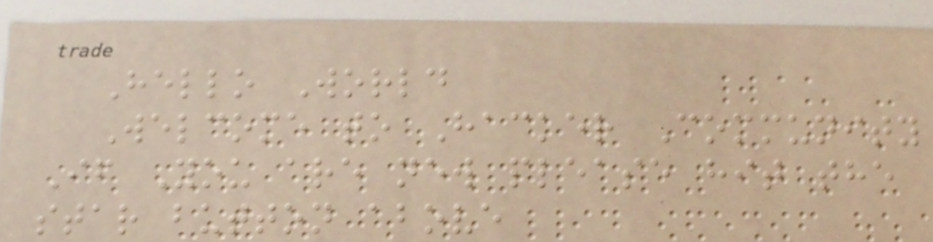Hello World
Welcome to Hacker Community
If You are new please hit the
star button above
